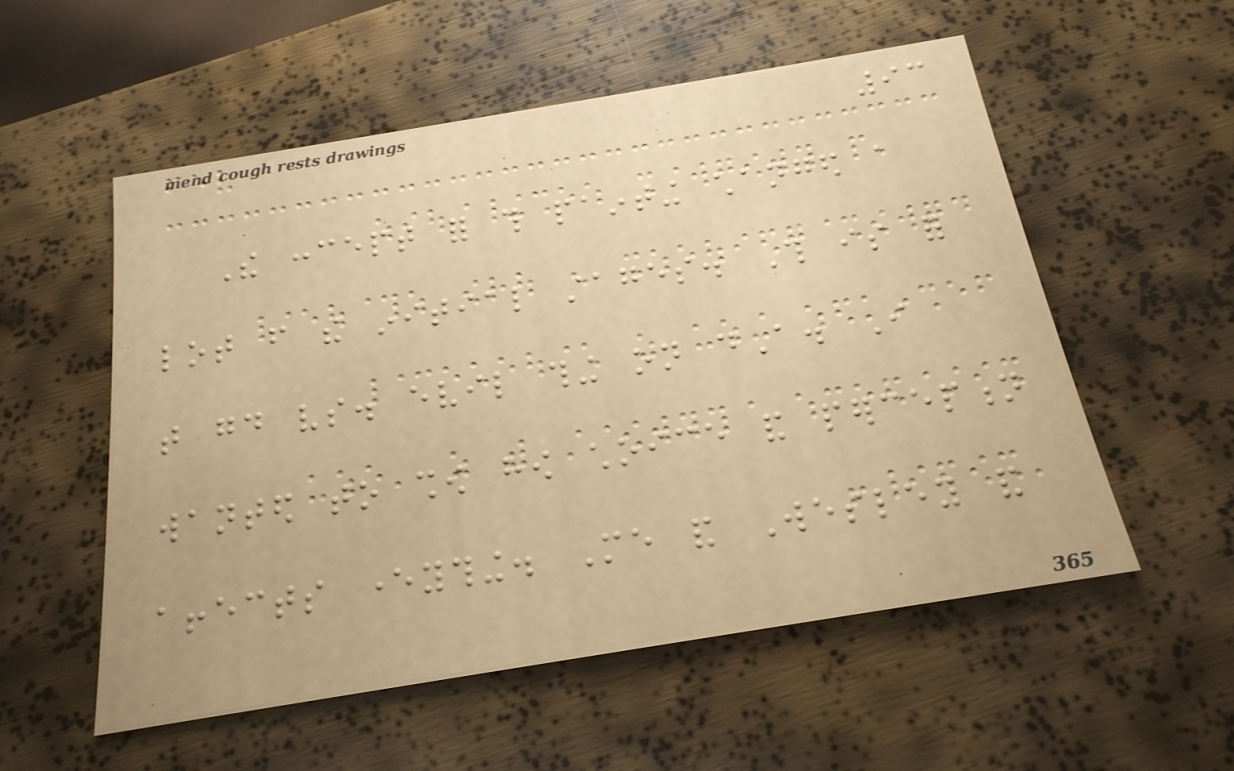93
The concept for this painting changed a
lot from the initial stages. This is for
that good vs. evil thing on dA. I
wanted to show how choice and perception
affects everything. Me and Wesley and
